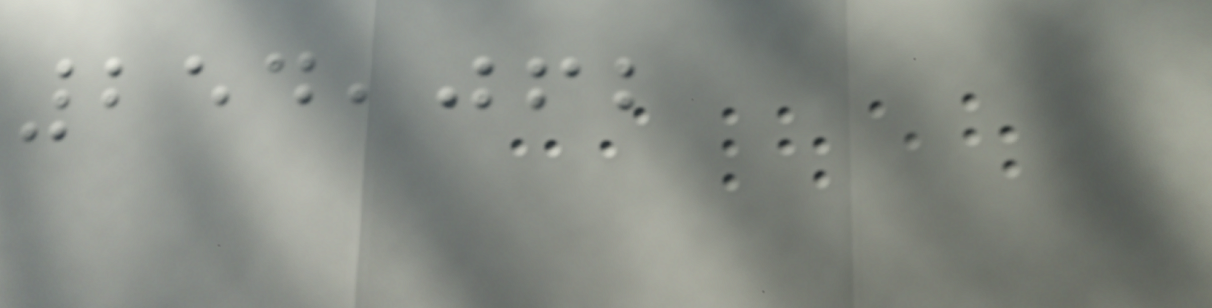254,062
